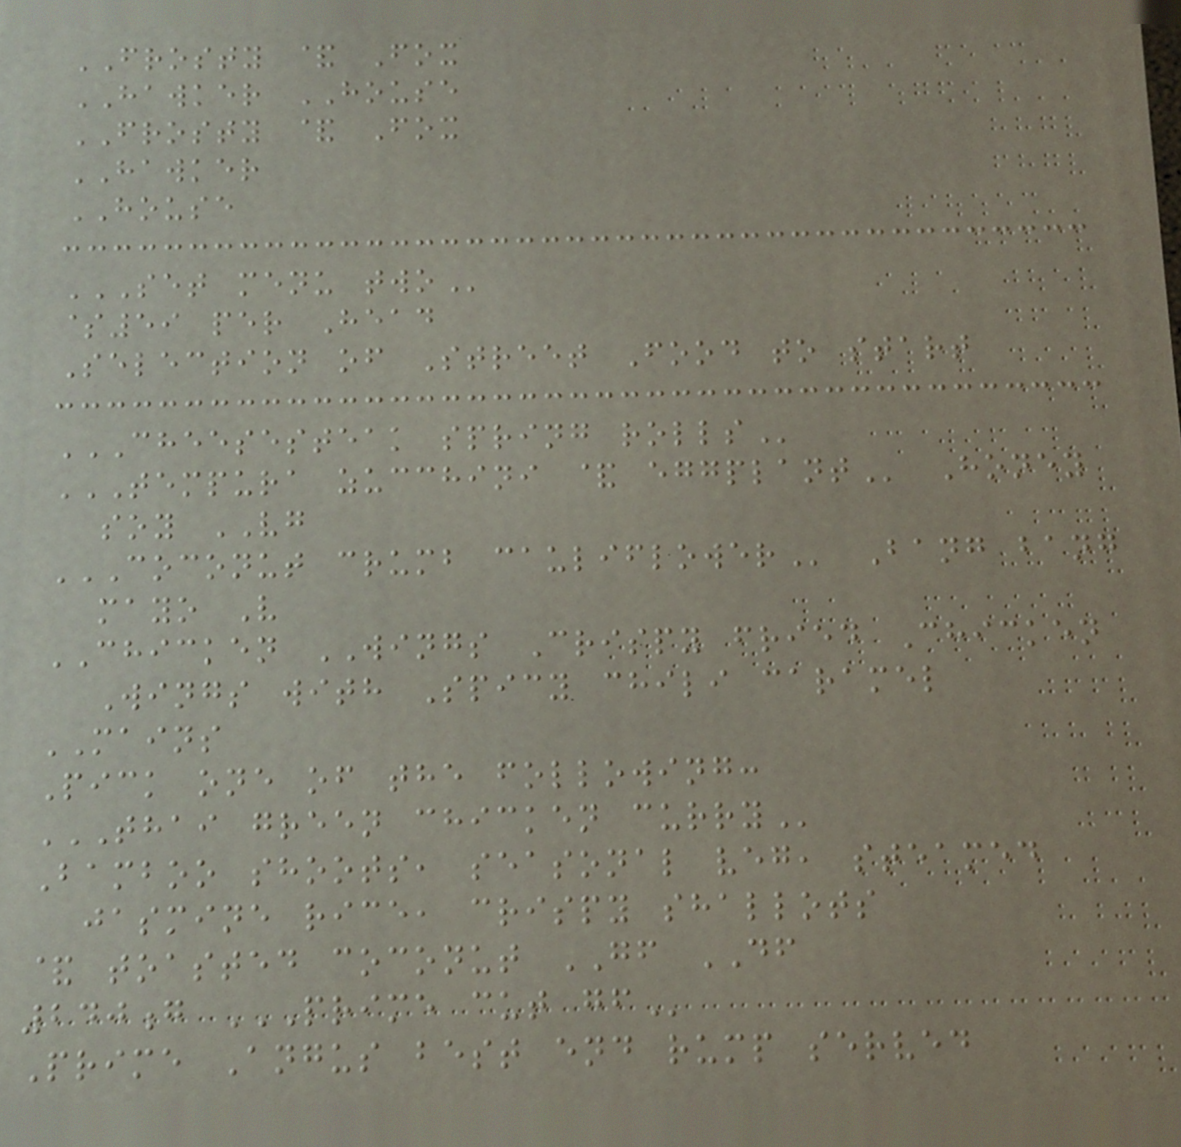FROSTY & Fox
HAWKER HOUSE
FROSTY & Fox
HAWKER
HOUSE
SET MENU TWO
$59 per Head
Selection of Street Food to start
CHEESESTEAK SPRING ROLLS
TEMPURA ZUCCHINI & EGGPLANT Honey
soy VG
COCONUT CRUMB CAULIFLOWER Bang bang
mayo V
CHICKEN WINGS Crispy fried Chicken
Wings with Spicy chili caramel
MAINS
Pick one of the following:
THAI GREEN CHICKEN CURRY
Bamboo shoots, seasonal veg, steamed
jasmine rice, crispy shallots
& toasted coconut GF DF
240g PRIME CUT GF
Prime Angus best end rump served
